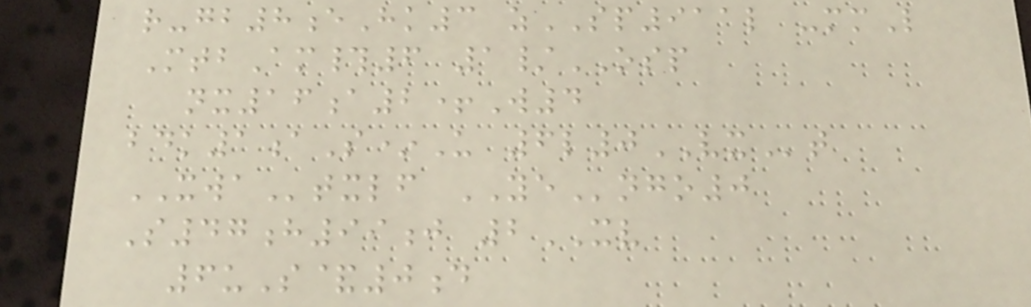r-gb8eHk3 zSP911l -mmL
MtbAm#6 1/OSP
nx16a2+W4
bdk1aS*U 6l0VXt
XWAtxlf YEngo0
S47h99j 2XV
6uS&0d
